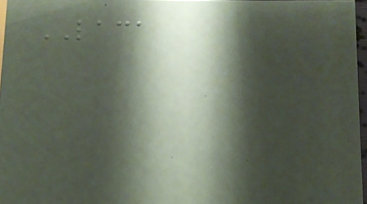LACA
